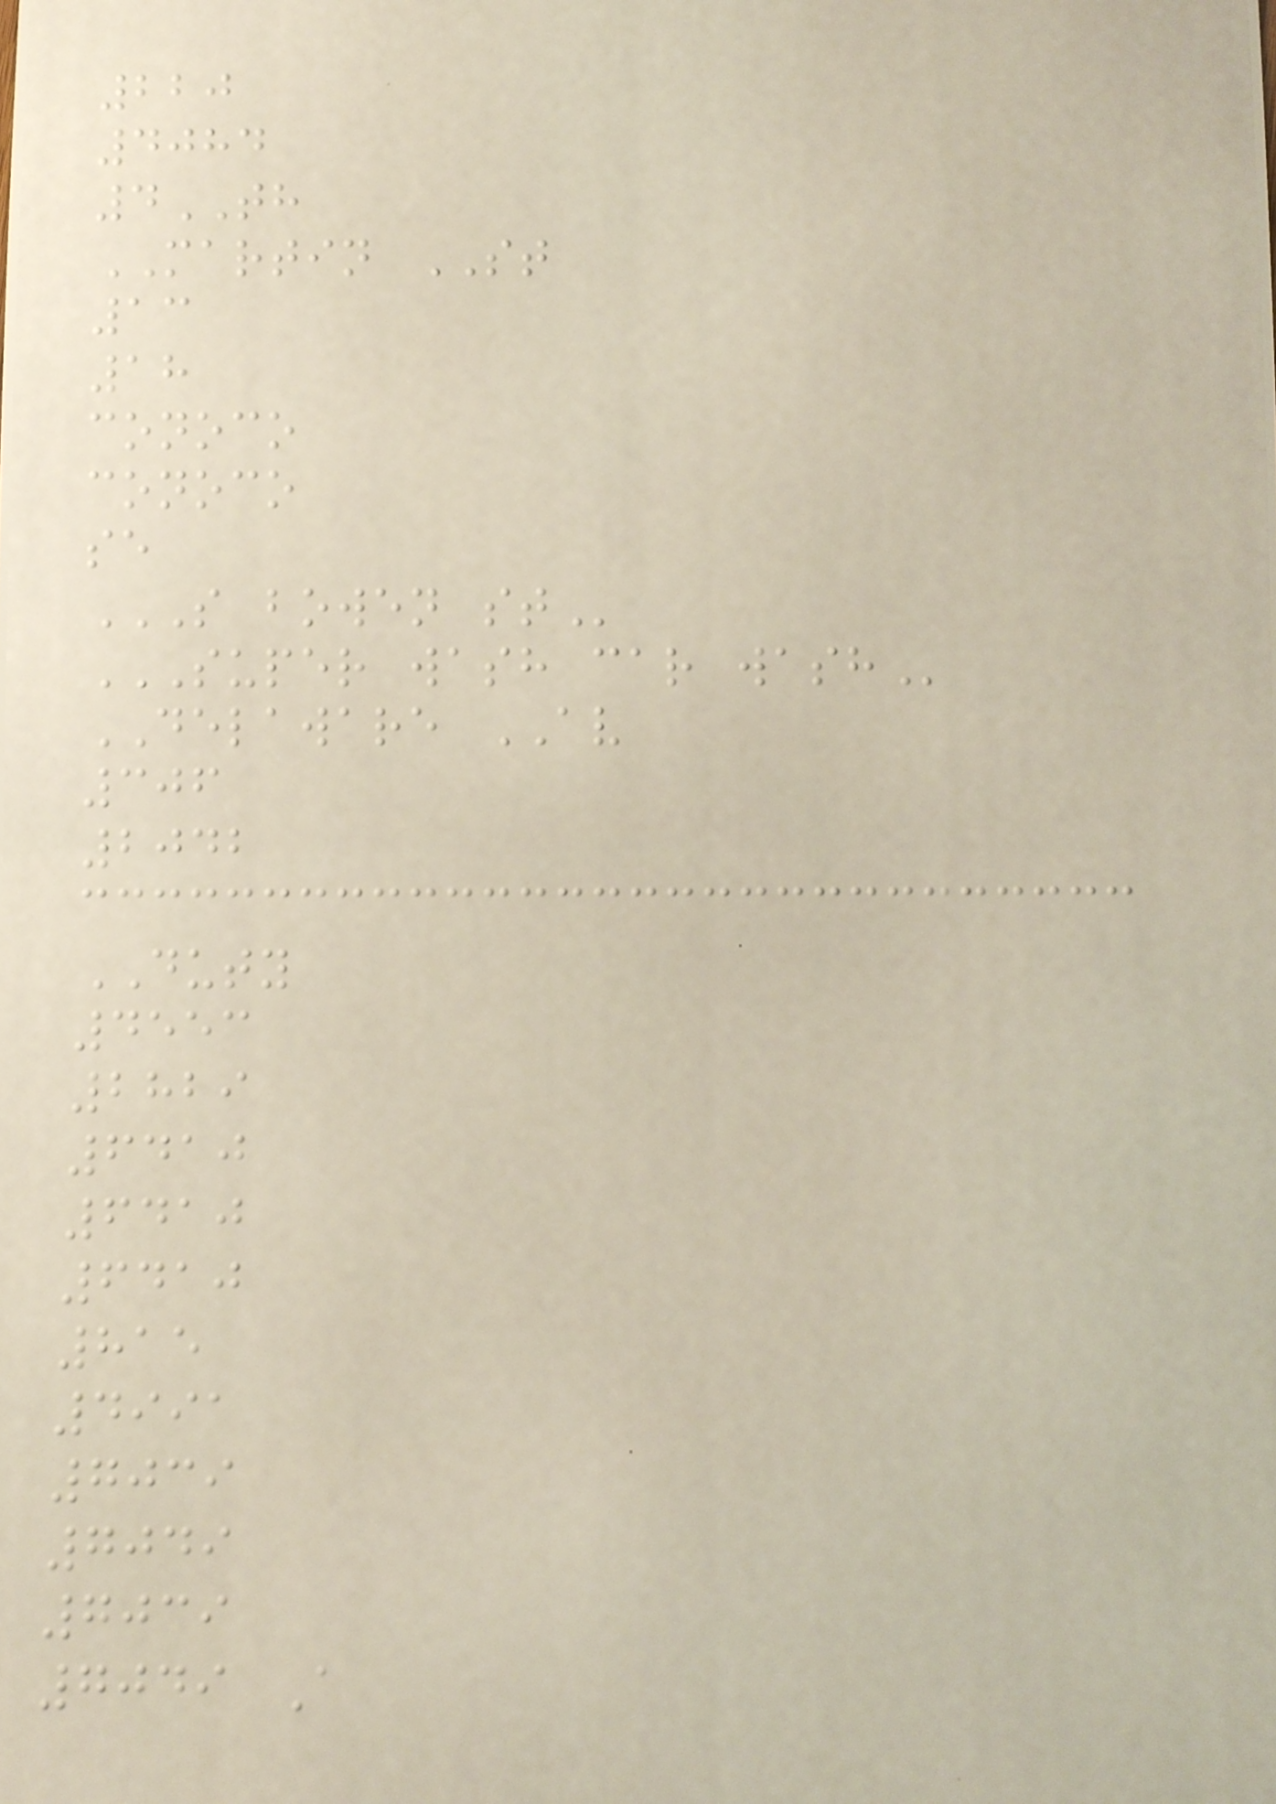220
4084
4TH
MARTIN ST
13
18
conoco
conoco
se
S BOWEN ST
SUPER WASH CAR WASH
DELAWARE AV
306
2042
DUTY
4553
2829
6410
6410
6410
815
4991
7039
7049
7039
7049 A
